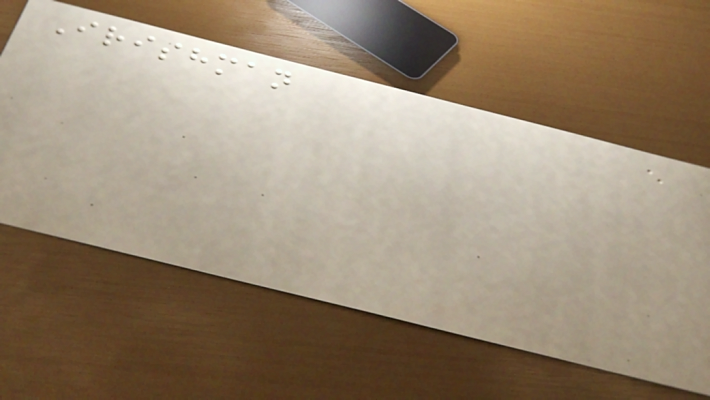Irishman
